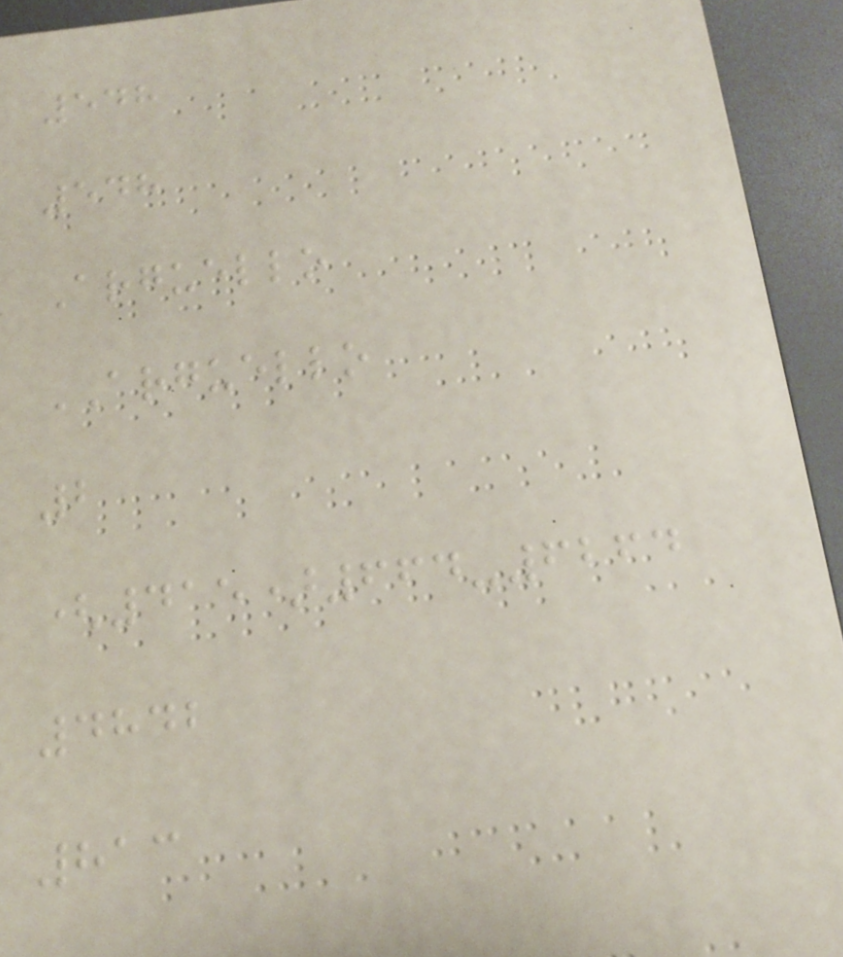548
548
Arguello
ARGUELLO
2
(415)664-6264
4842
813
